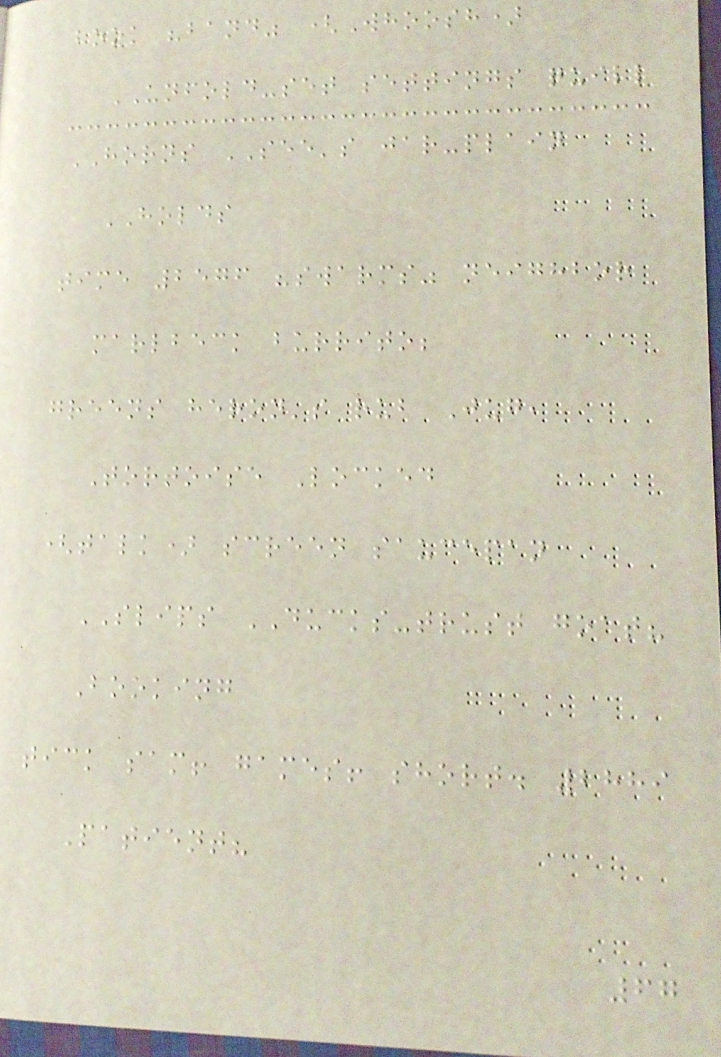book "band" (Whoosh)
UNFOLD-set settings quill
HORNS SEE's jar-plain
HOLDS
time 2576 "swarms" neighbor
marlbeck burrito;
greens heron's rub Jug,
Tortoise Locked
(talk) screen saucepan
SLIPS DUCKS-trust goat?
Booking
tick sam! games! short. 2889
Patient?
67
